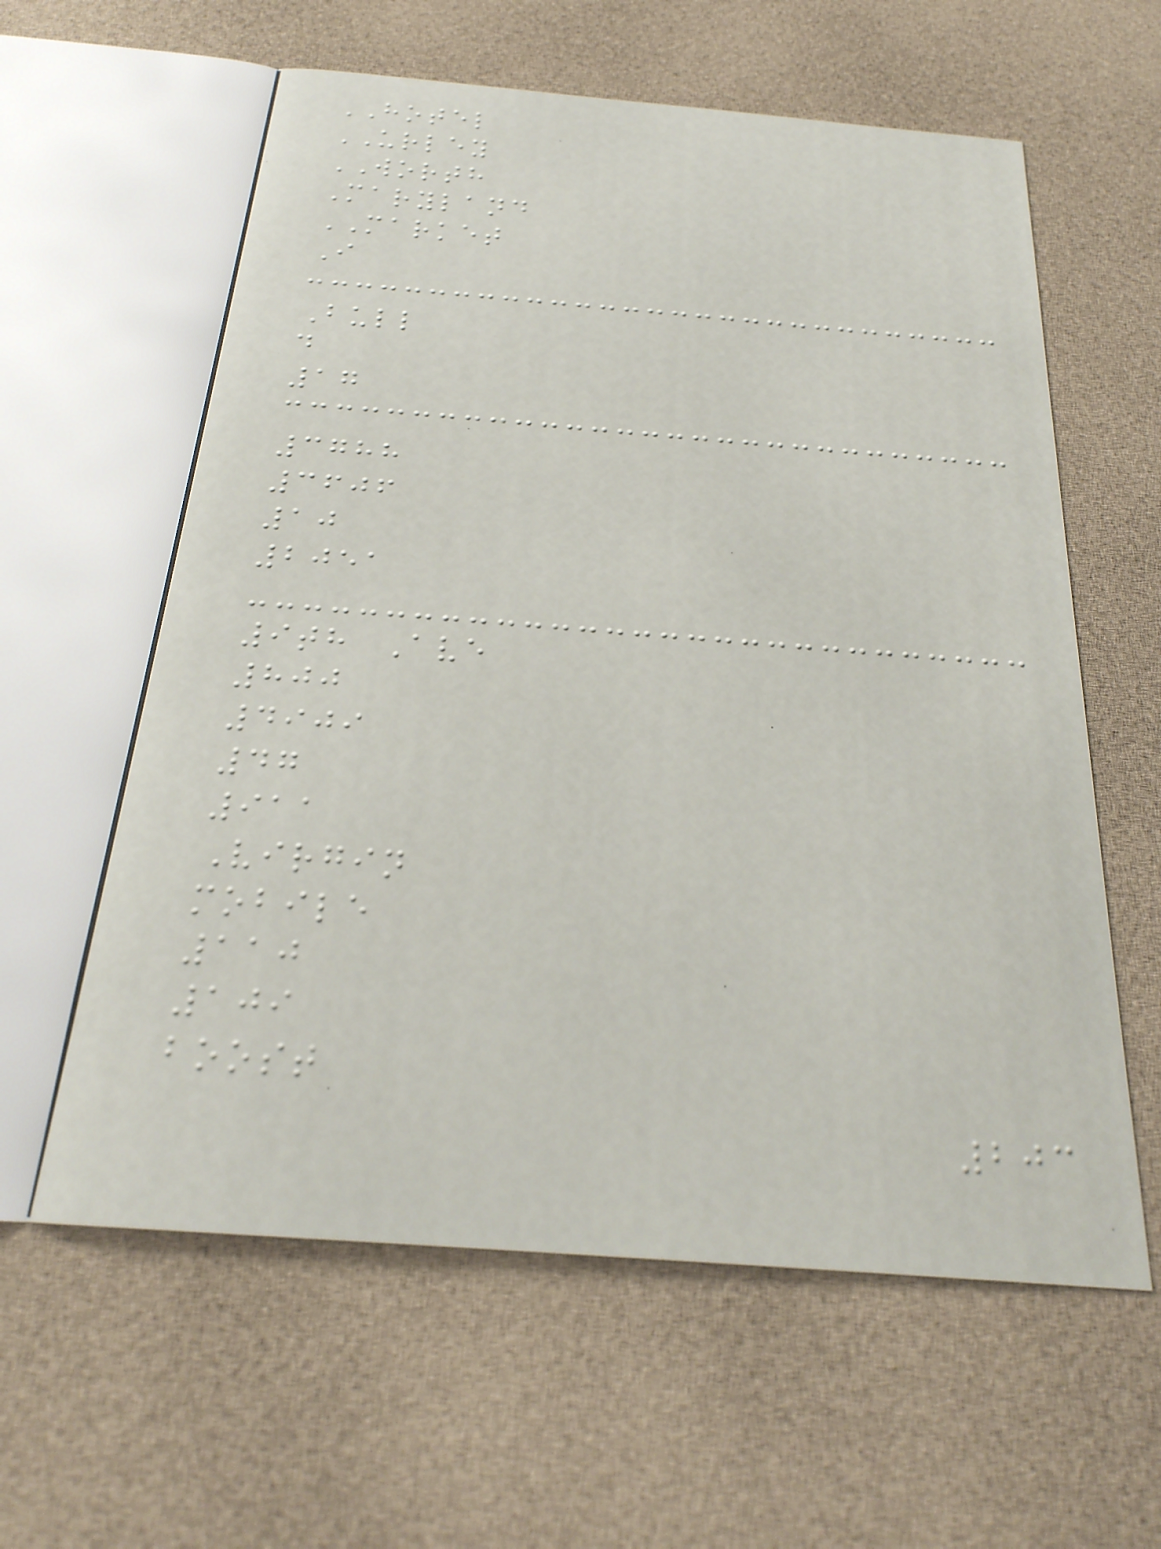HOTEL
URLEY
WORTH
Maryland
MARKET
I
Bull
d
17
3788
3606
10
2051
9th Ave
800
4909
47
911
Virgin
mobile
110
109
boost
203
